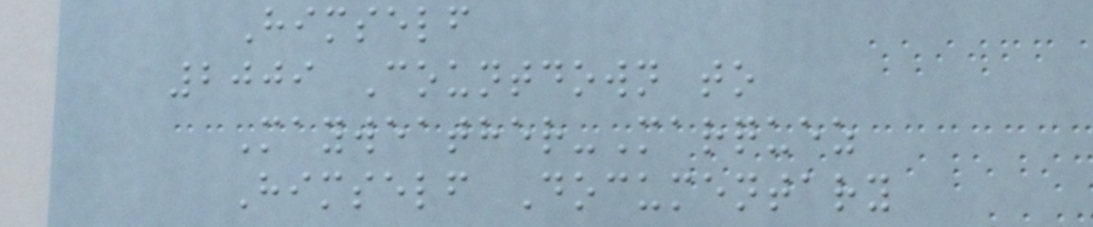Himself
2009 Countdown to
Mayweather-Marquez
Himself Documentary
